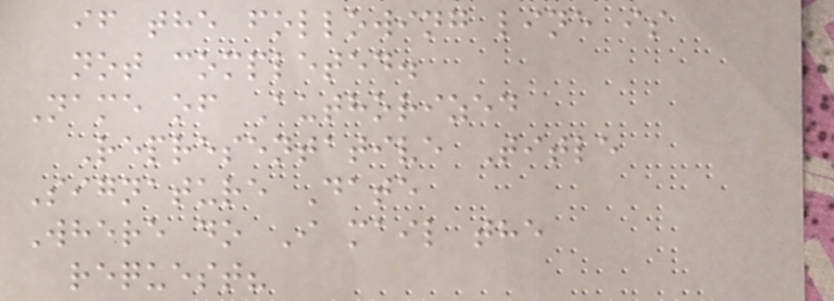if the following line is
not completed.
Name of Authorized
Representative Title
Signature Date
Where do I mail the
request?
